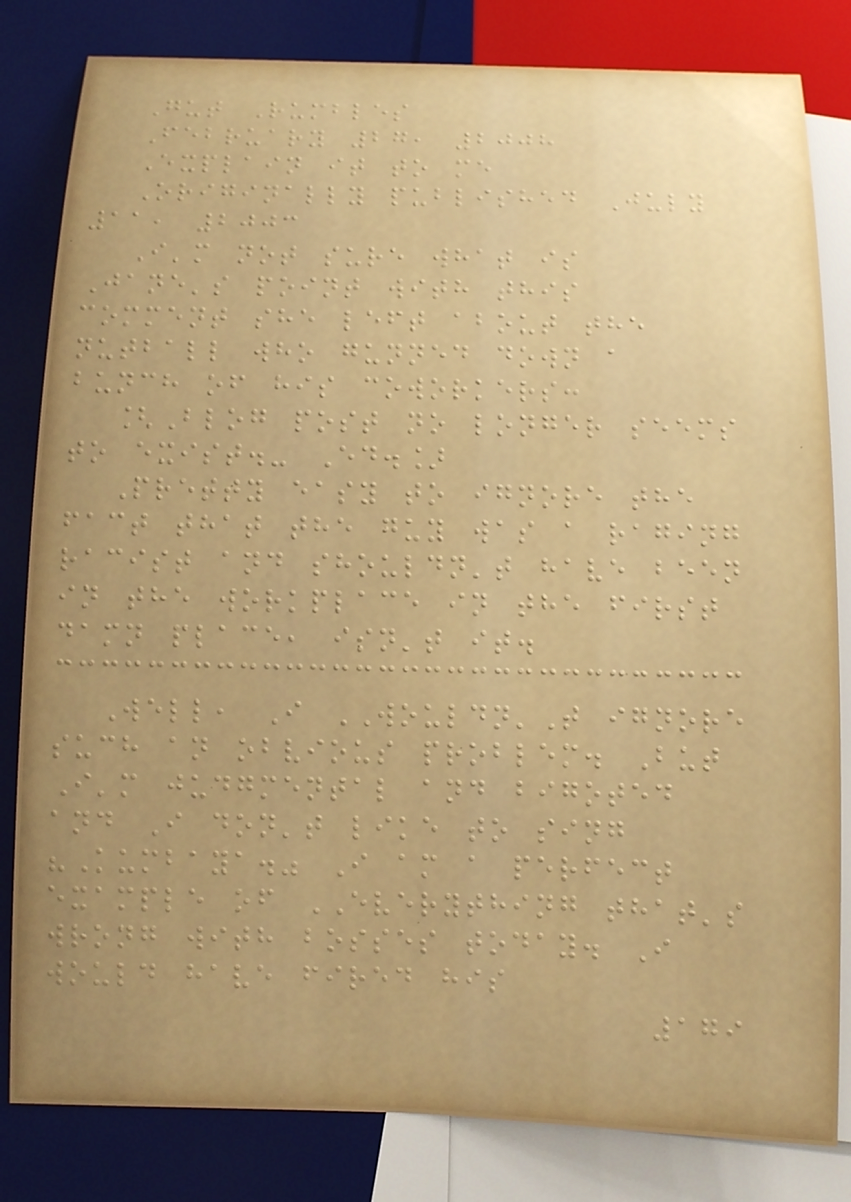Gut Rumbles
February 27, 2008
Explain it to me
Originally published July
11, 2003
I'm not sure what is
Jane's point with this
comment she left about the
nutball who gunned down a
bunch of his coworkers:
[Blog post no longer seems
to exist.- Ed.]
Pretty easy to ignore the
fact that the guy was a raging
racist and shouldn't have been
in the workplace in the first
damn place, isn't it.
Well, I WOULDN'T ignore
such an obvious problem. But
I'm judgmental and bigoted
and I don't like to sing
"Kumbaya." I am a perfect
example of EVERYTHING that's
wrong with bosses today. I
would have fired his
179
